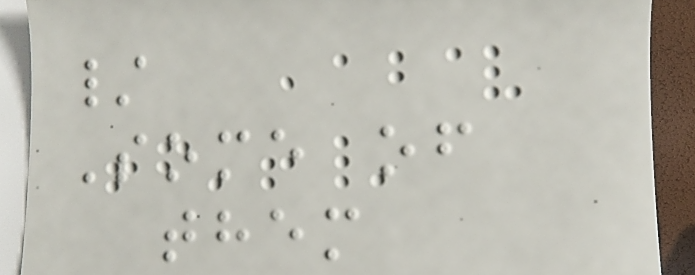/
Some of
them
